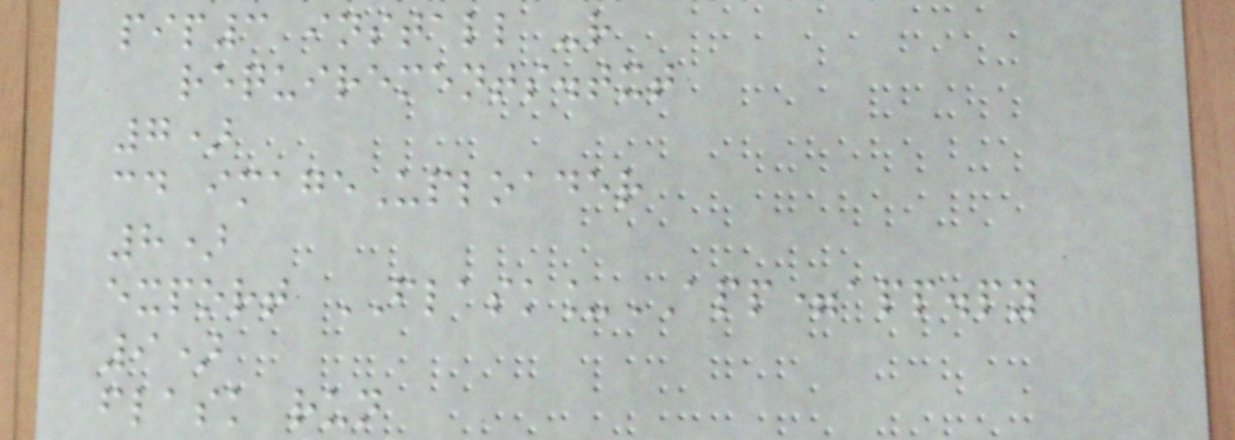pip3 install -r
requirements.txt
7)
cd imageUploader
8)
export FLASK_APP=app.py
9)
flask run
